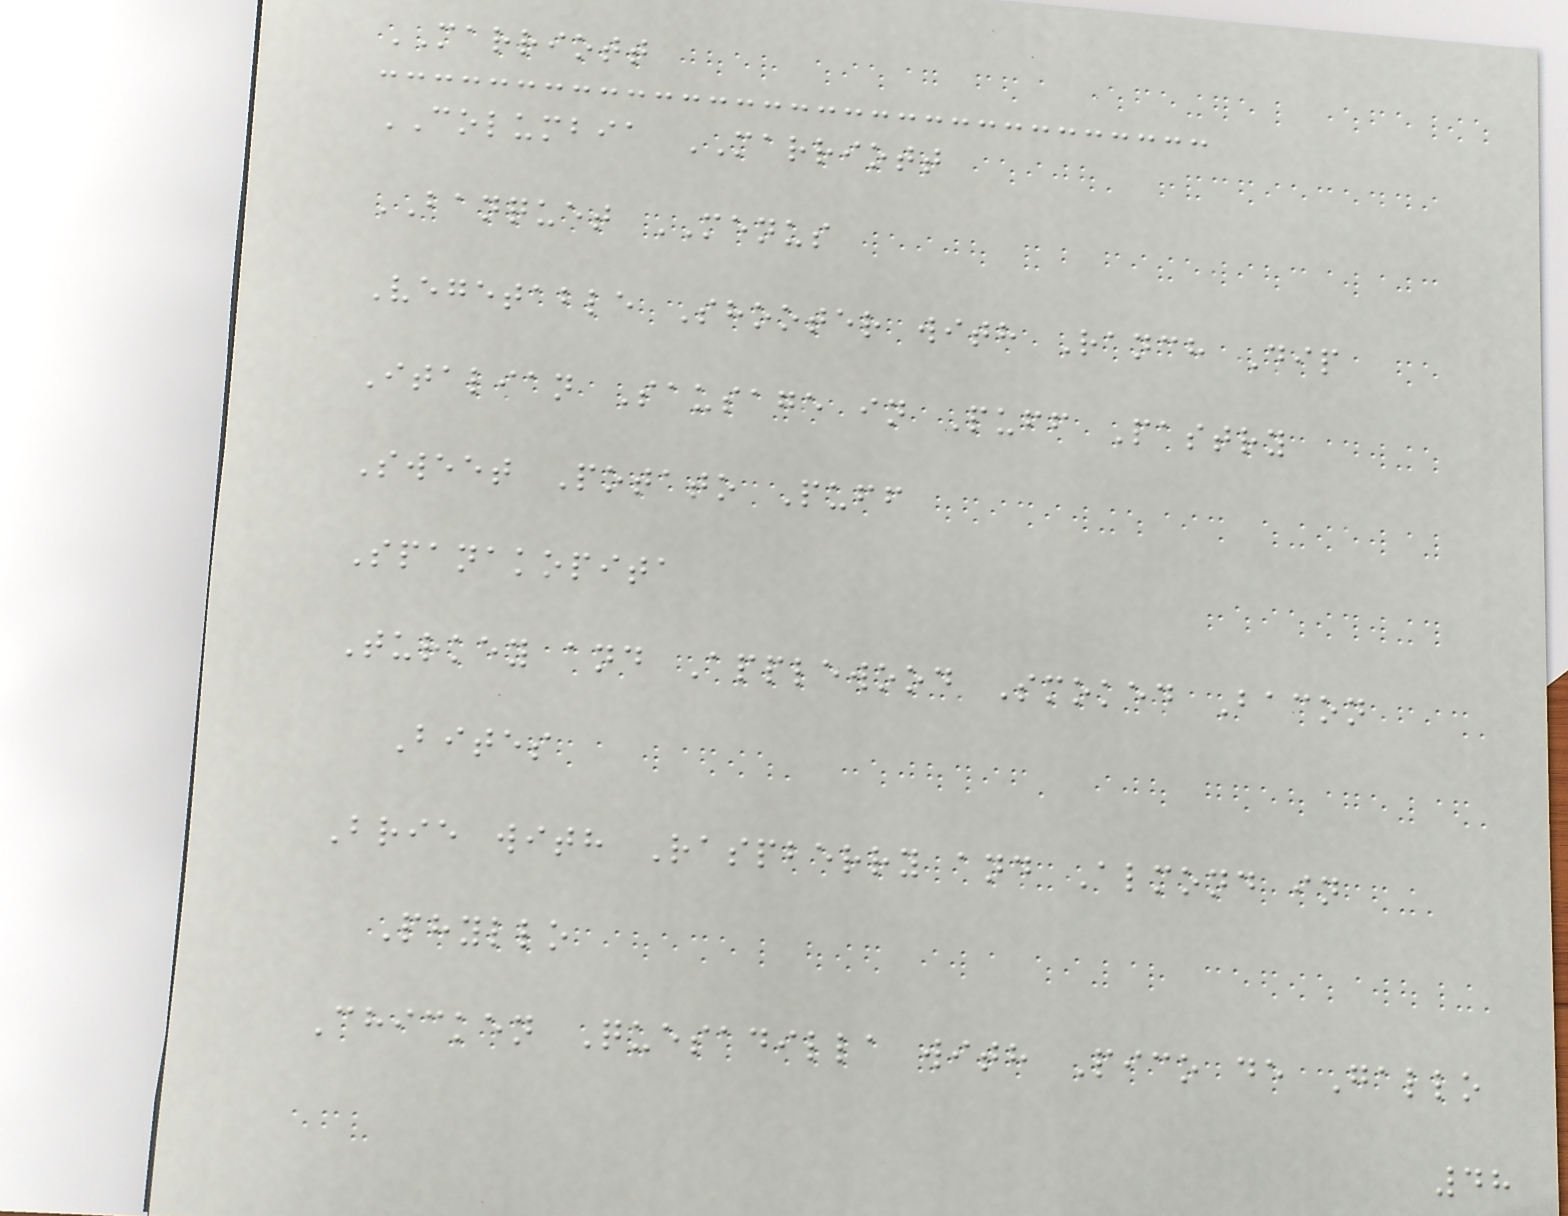MARRIOTT
COLUMBIA MARRIOTT
BANQUET MENUS
Vegetable Shooter with Ranch Dip
Italian Sausage in Puff Pastry
Sweet Potato Puff
Spanakopita
Turkey and Applewood Smoked Bacon
Bites
Brie with Raspberry and Almond in
Phyllo
Chicken Quesadilla with Pico de Gallo
48
